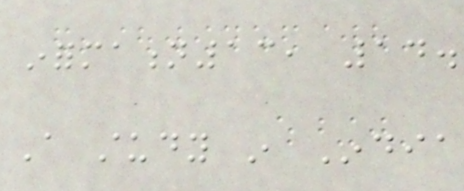information13, 14.
A study in India
